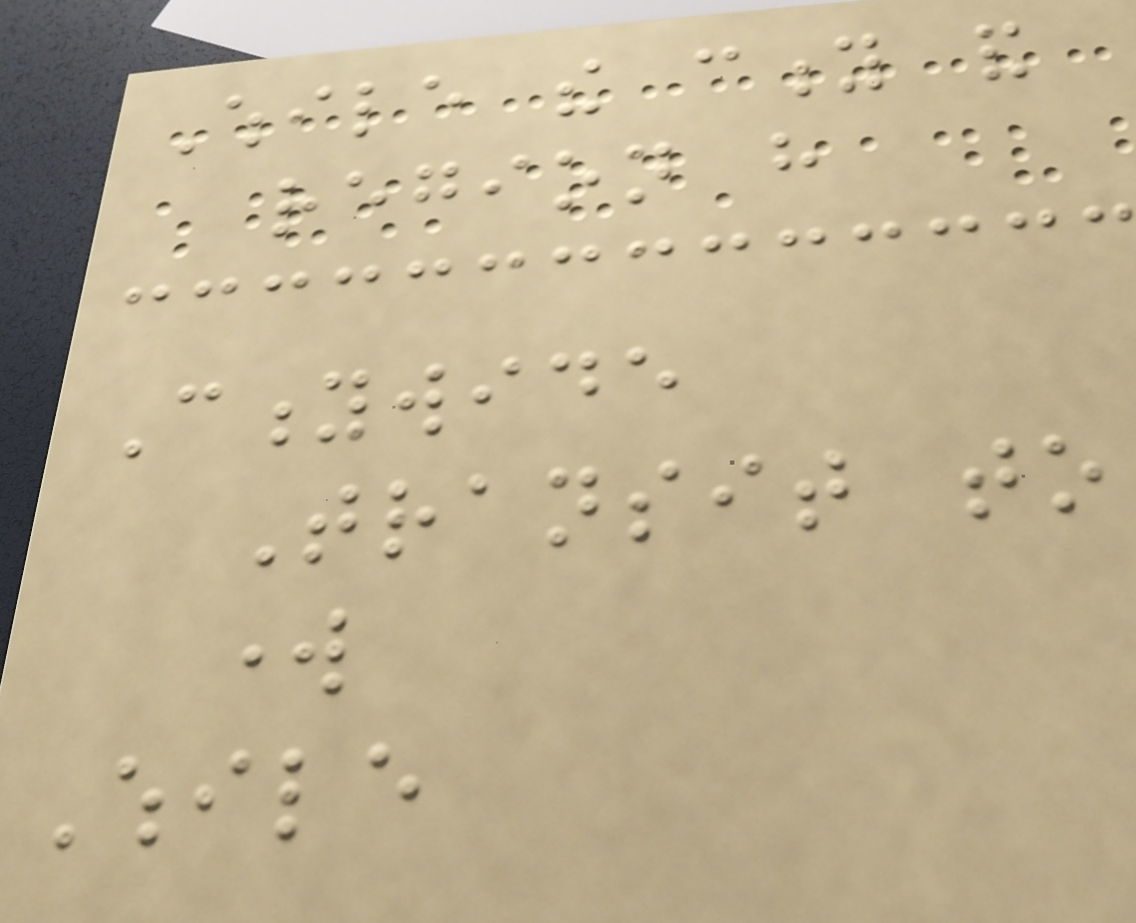While the city and
region have
Citywide
Transit to
work
While
